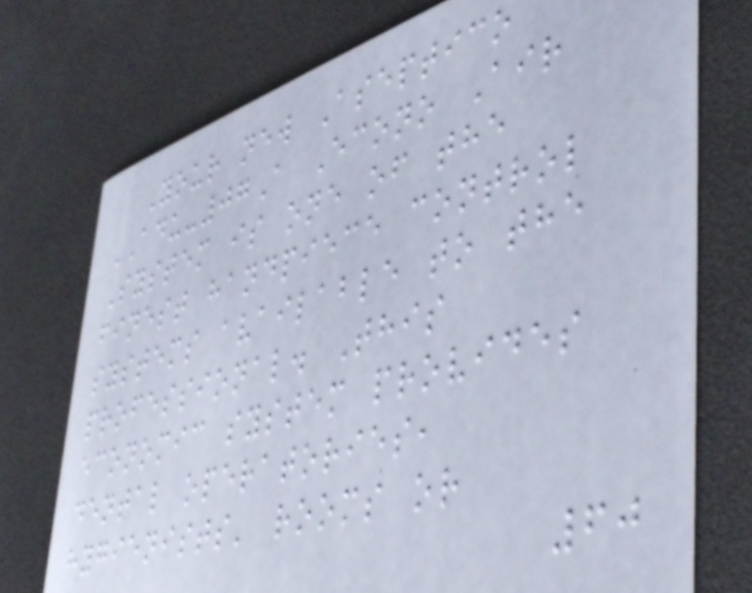Your new Aseptico
ADU-07A Econo Air
System is one of the
finest handpiece control
systems available to the
professional. This
economic system provides
dental operatories,
hygienists' rooms or
60
